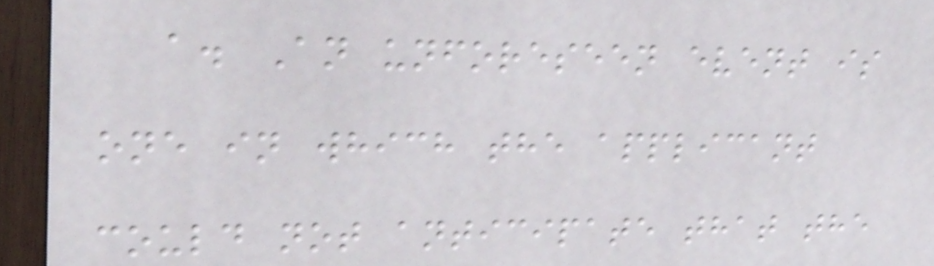a. An unforeseen event is
one in which the applicant
could not anticipate that the
